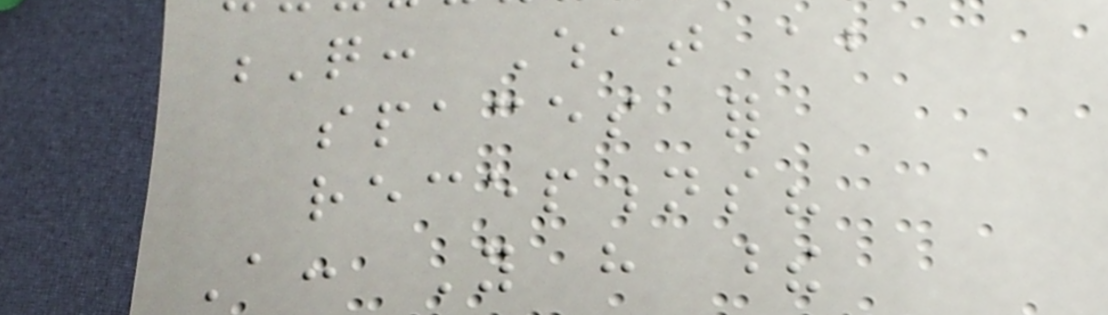Q: What about
spaces for
receptions?
A: You have these
